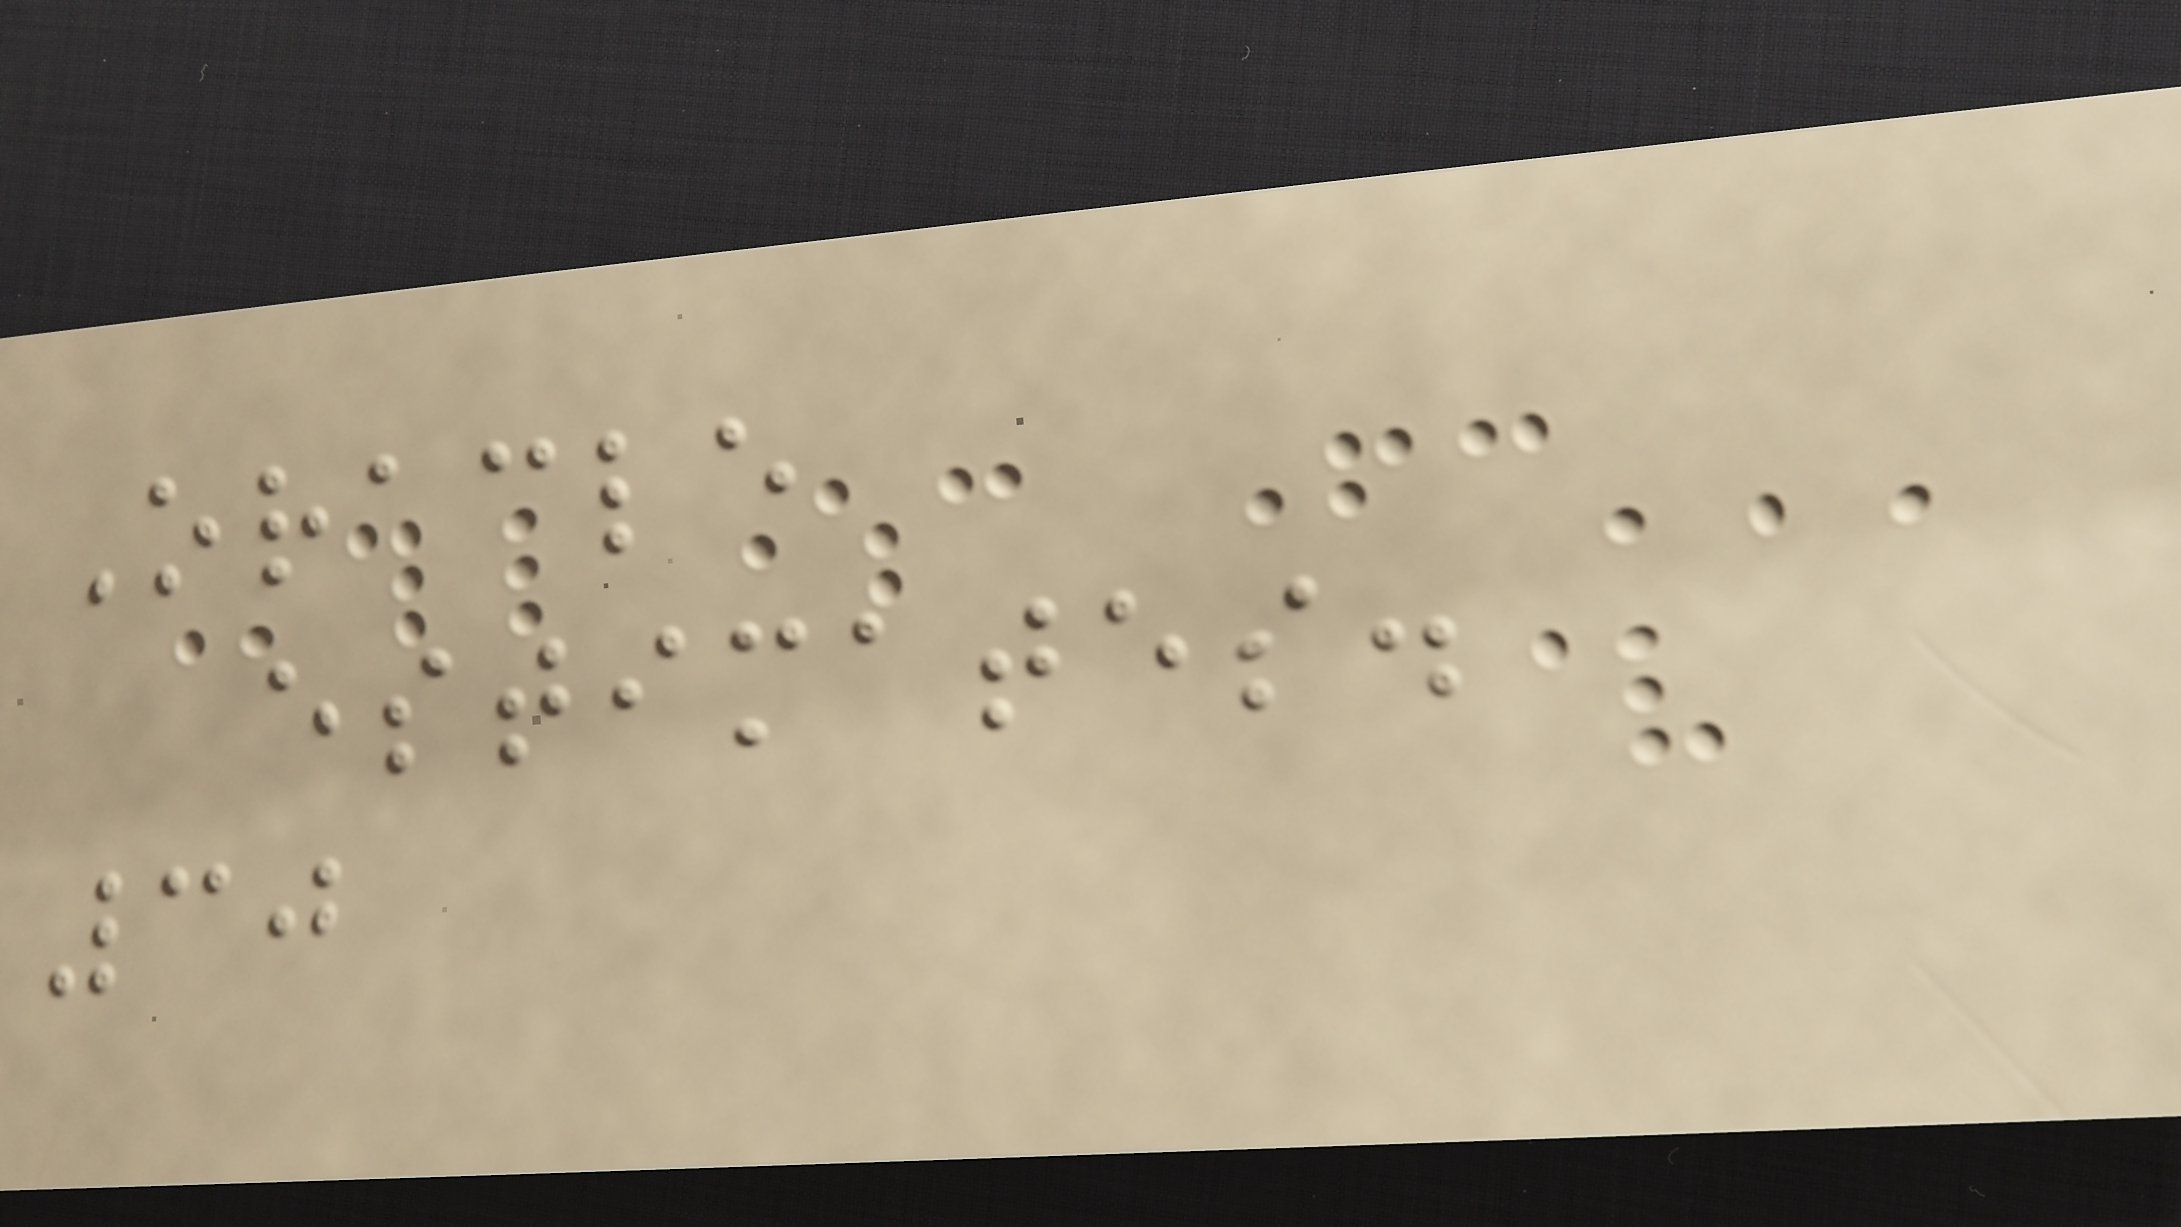Oracle
estimates.
30
